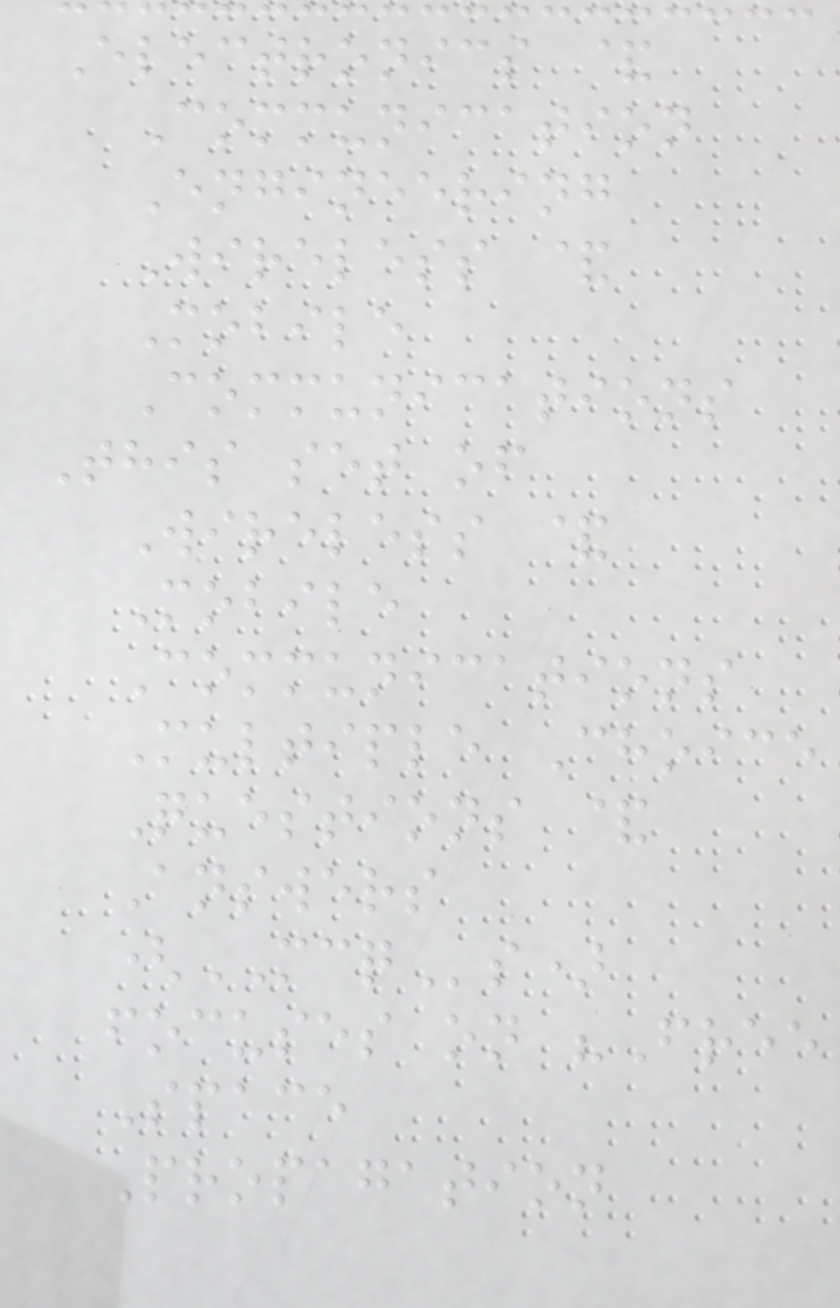Electronics &
Communication
Engineering
Wireless &
Mobile
Communications
This set of
Wireless &
Mobile
Communications
Multiple Choice
Questions &
Answers
(MCQs)
focuses on "Free
Space
Propagation
